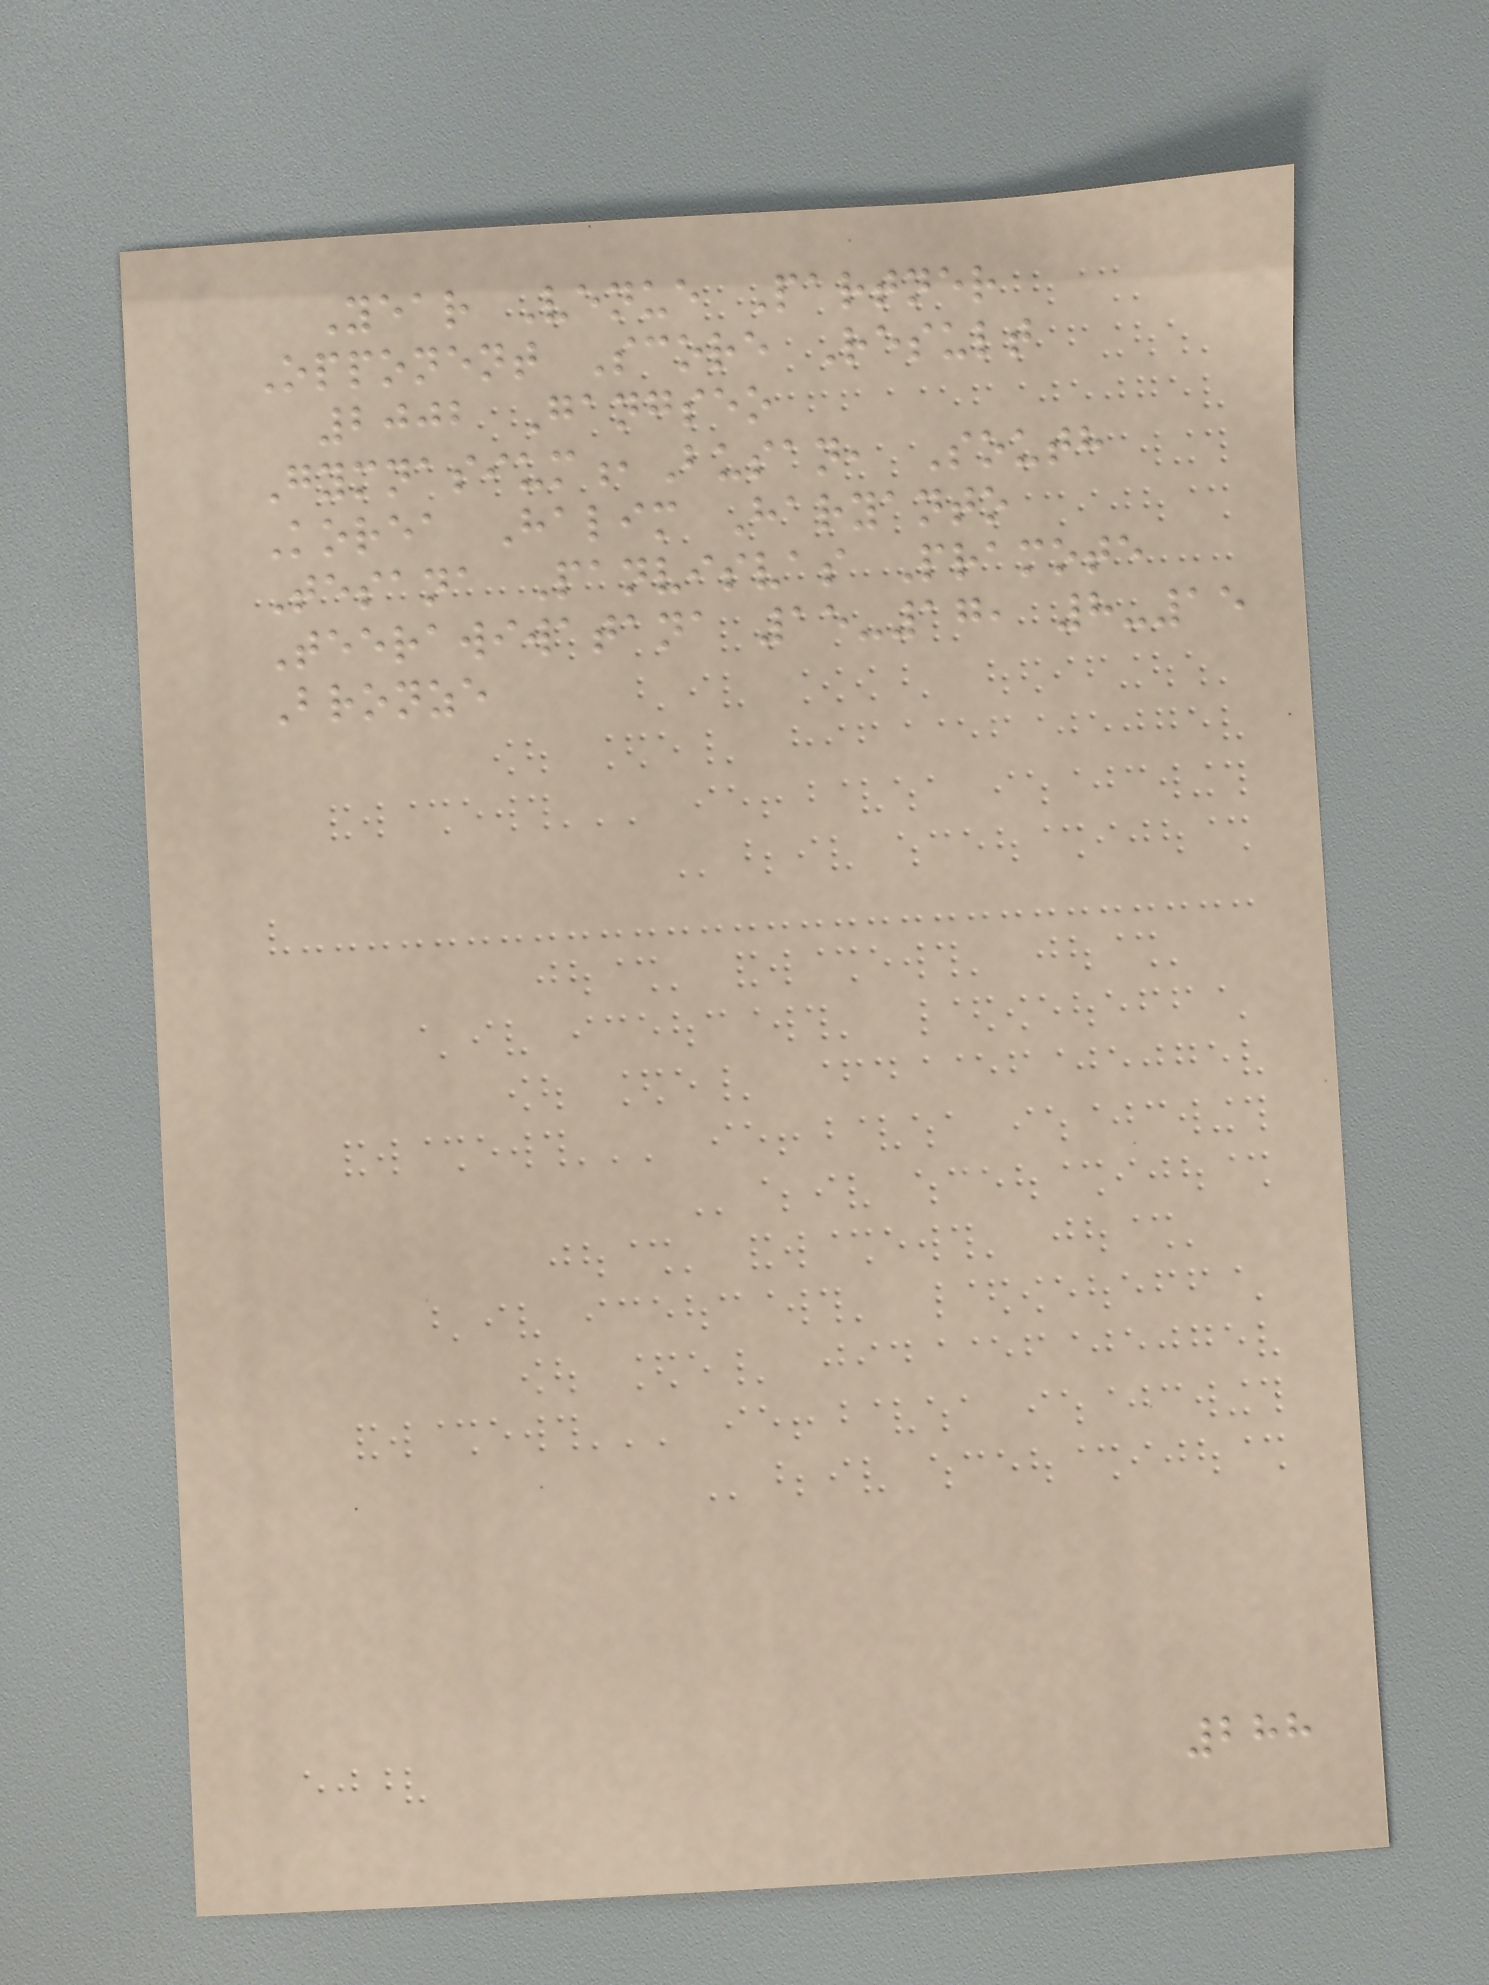Year Venue Partner
Opponent Score Result
2002 Gangseo
Gymnasium,Busan, South
Korea Halim Haryanto
Tesana Panvisvas Pramote
Teerawiwatana 15-17, 8-15
Bronze
288
